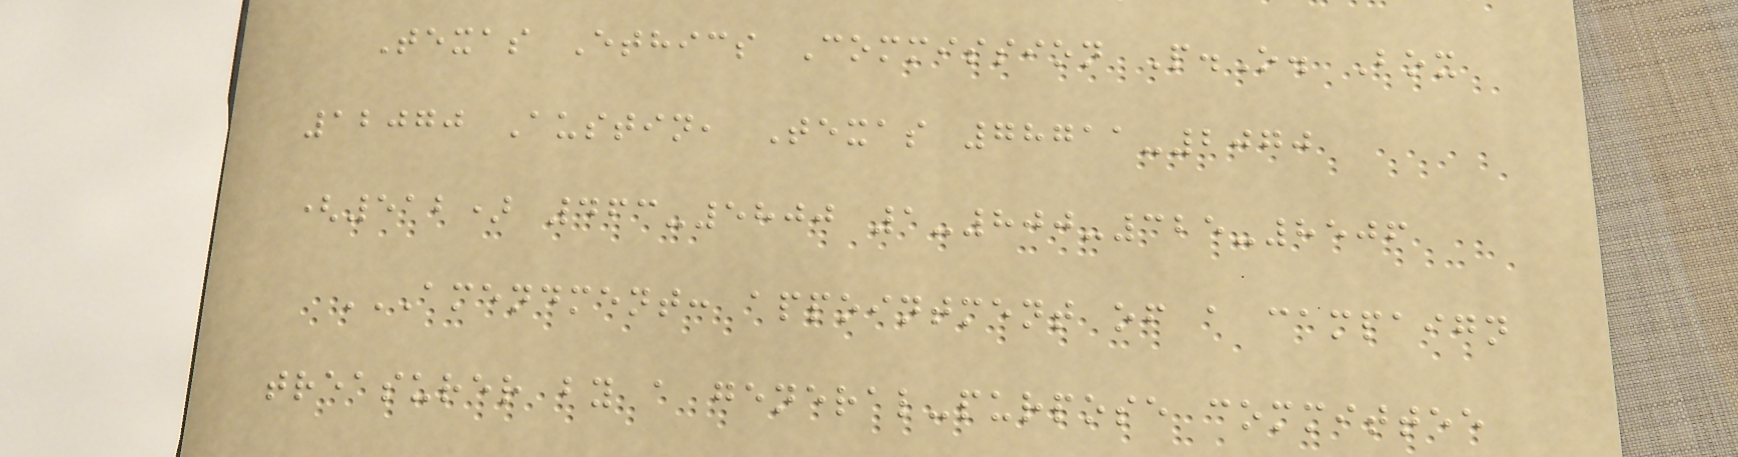Texas Ethics Commission P.O. Box
12070 Austin, Texas 78711-2070
(512) 463-5800 1-800-325-8506
AMENDMENT: APPOINTMENT OF A CAMPAIGN
TREASURER BY A GENERAL-PURPOSE COMMITTEE
